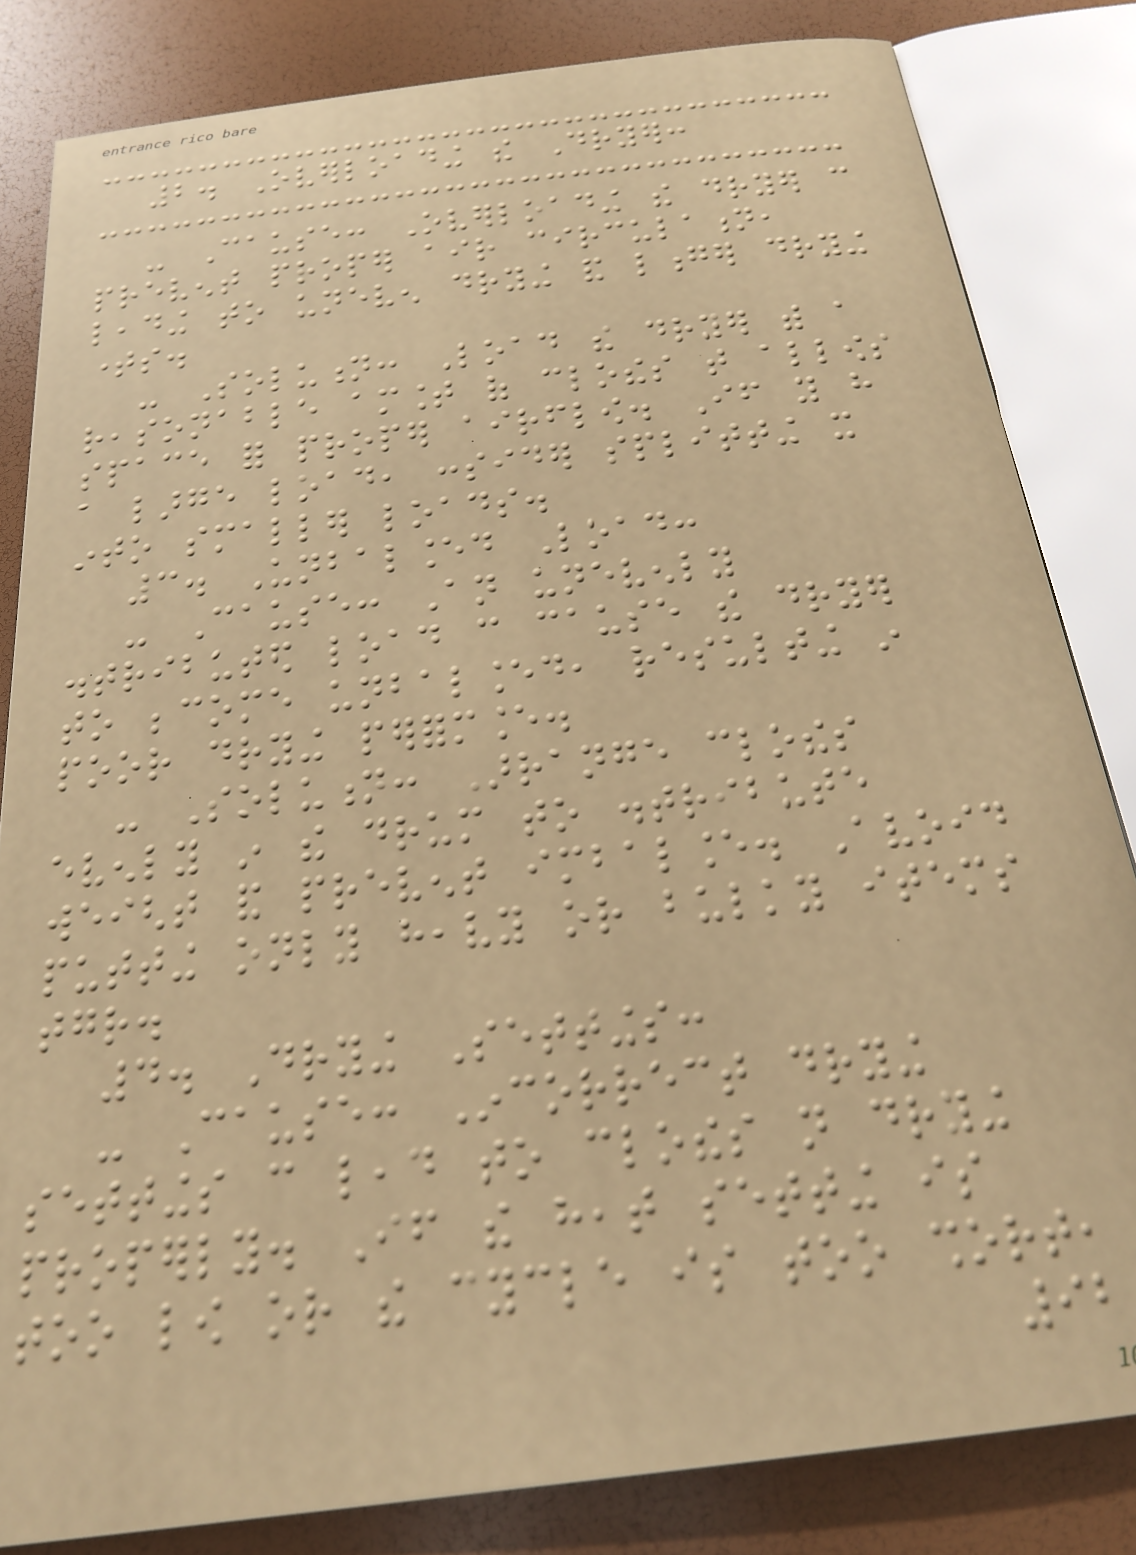2. Overloading the Dryer:
- Cause: Overloading the dryer can
prevent proper air circulation,
leading to uneven drying and longer drying
times.
- Solution: Load the dryer with a
reasonable amount of clothes that allows
space for proper airflow. If you have
a large load, consider splitting it
into smaller loads.
3. Unbalanced Load:
- Cause: An unevenly
distributed load can cause the dryer
to become unbalanced, resulting in
poor drying performance.
- Solution: Arrange clothes
evenly in the drum to distribute
weight and prevent imbalance. Avoid
putting only heavy or bulky items
together.
4. Drying Settings:
- Cause: Incorrect drying
settings can lead to clothes not drying
properly. If the heat setting is
too low or the cycle is too short,
92
